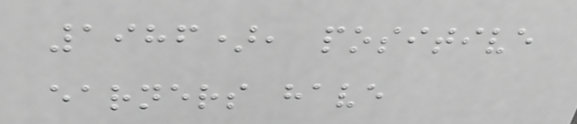1986), positive
earners have
